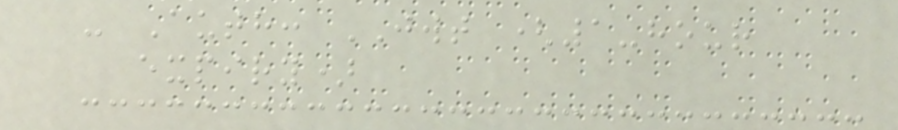- Auth: JWT (1-hour
expiry)
